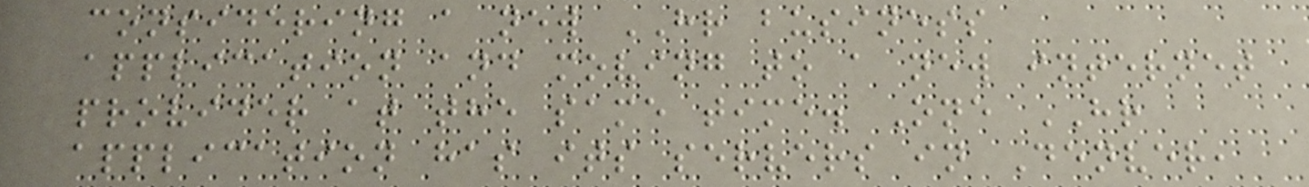considering a new HR business
application and moving to a new internet
provider at the same time. One HR
application has its servers in Denver,
